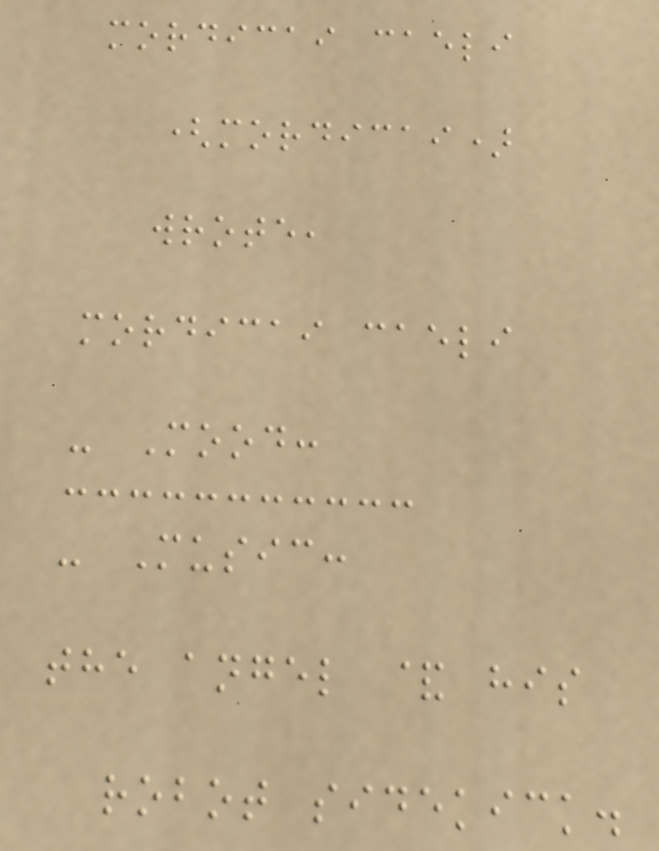mordicai caeli
(mordicai)
wrote,
mordicai caeli
- Mood:
- Music:
the angel & his
robot sidekick.
